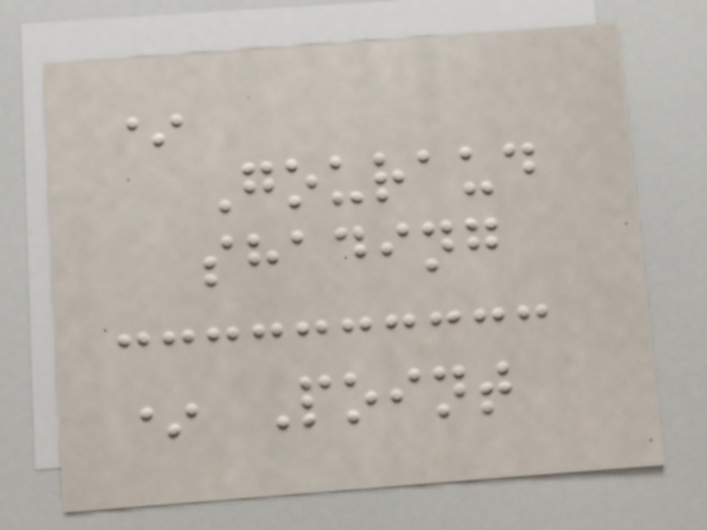*
Gouraud
shading
* Point
